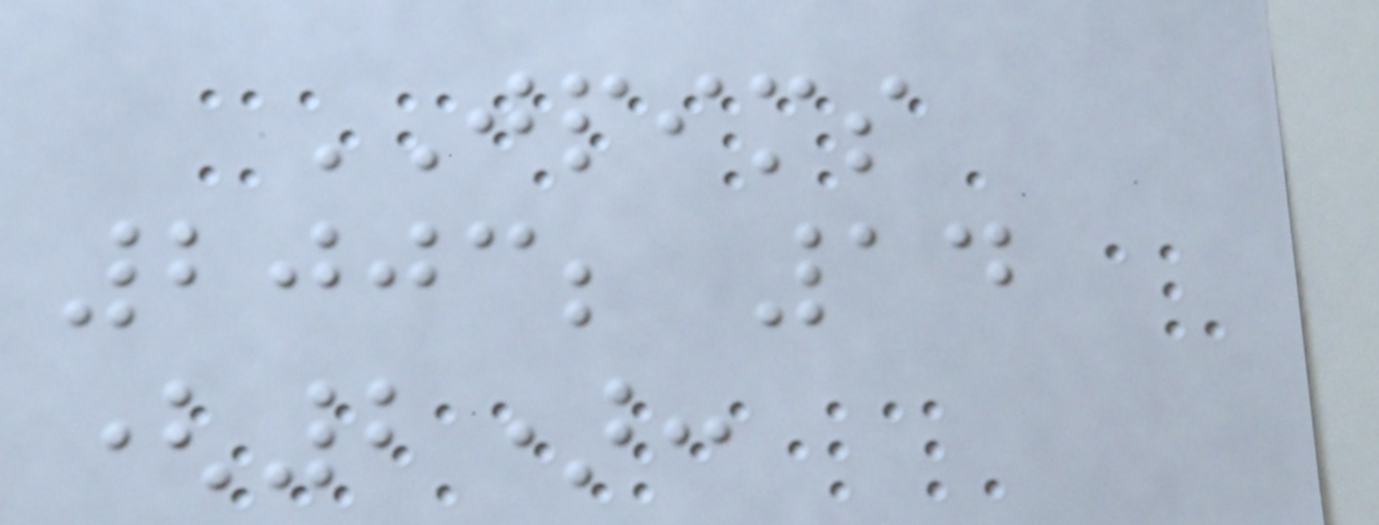JPIMS
2003; 14
(2):
